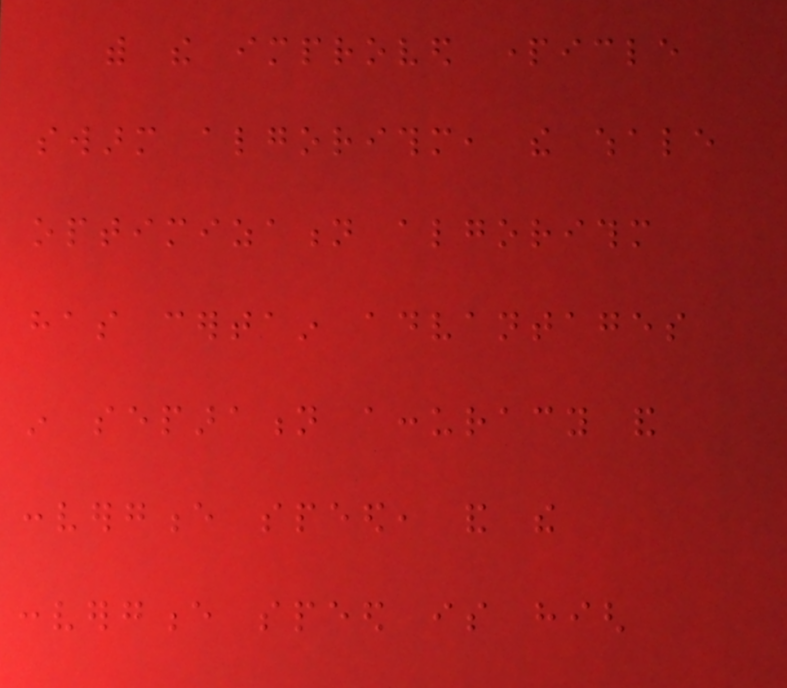with the improved particle
swarm algorithm, the whale
optimization algorithm
has certain advantages
in separation accuracy and
convergence speed, and the
convergence speed is high
